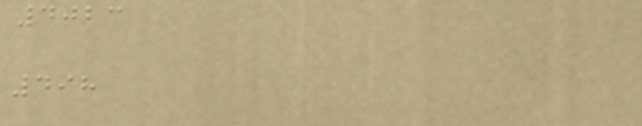4023
498
